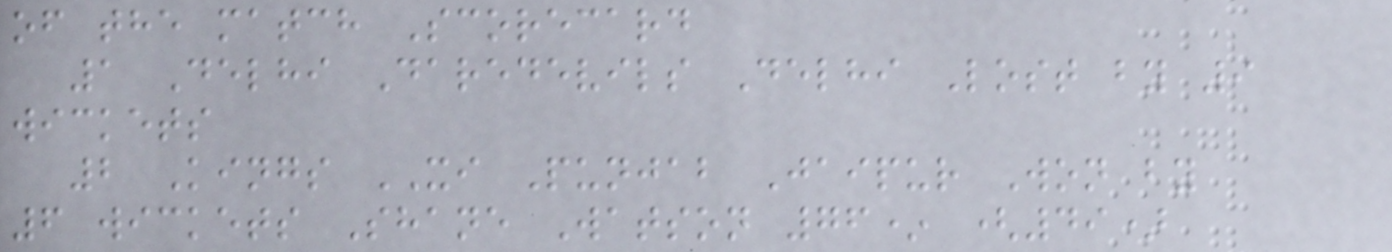of the match Scorecard
1 Delhi Daredevils Delhi Lost by 9
wickets
2 Kings XI Punjab Jaipur Won by
6 wickets Shane Watson 76* (49)
